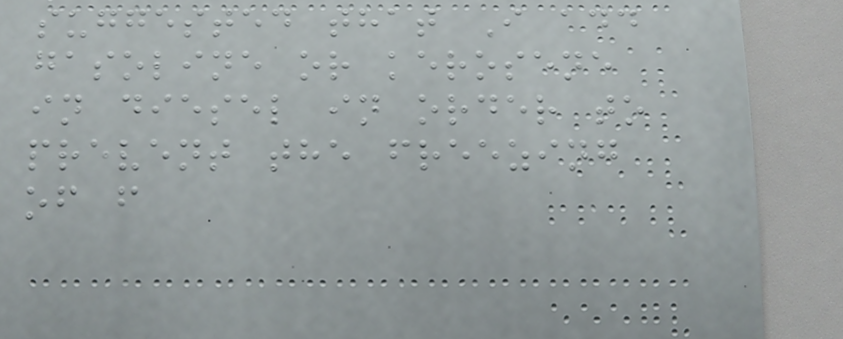suggested that I add
gasoline or kerosene
in diesel in order to
prevent the freezing
of f
